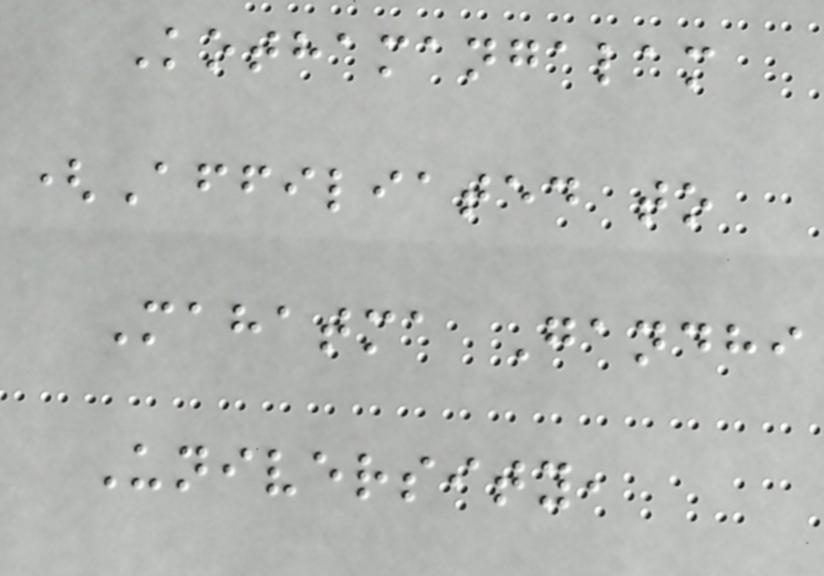Kothamangalam
(Affiliated to
Mahatma Gandhi
University,
